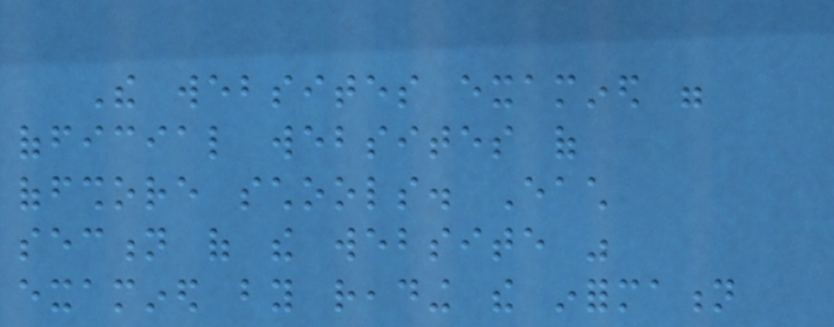The websites examined were
official websites of
offshore schools. Each
section of the website was
examined by reading the information
